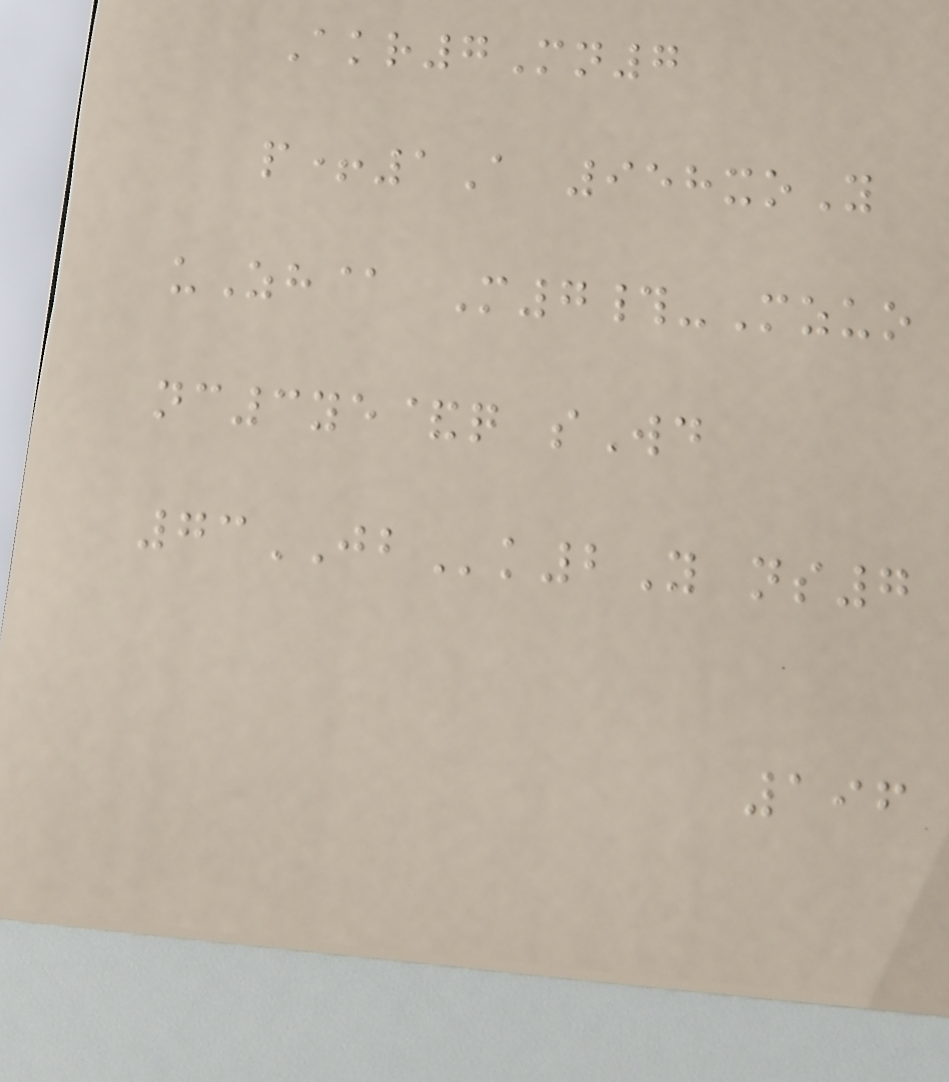Akr7Mn7
p+1A 958xoY
uZh@ M7#-Mzuo
nc3ye&q sWd
73JBk2Y ns7
196
